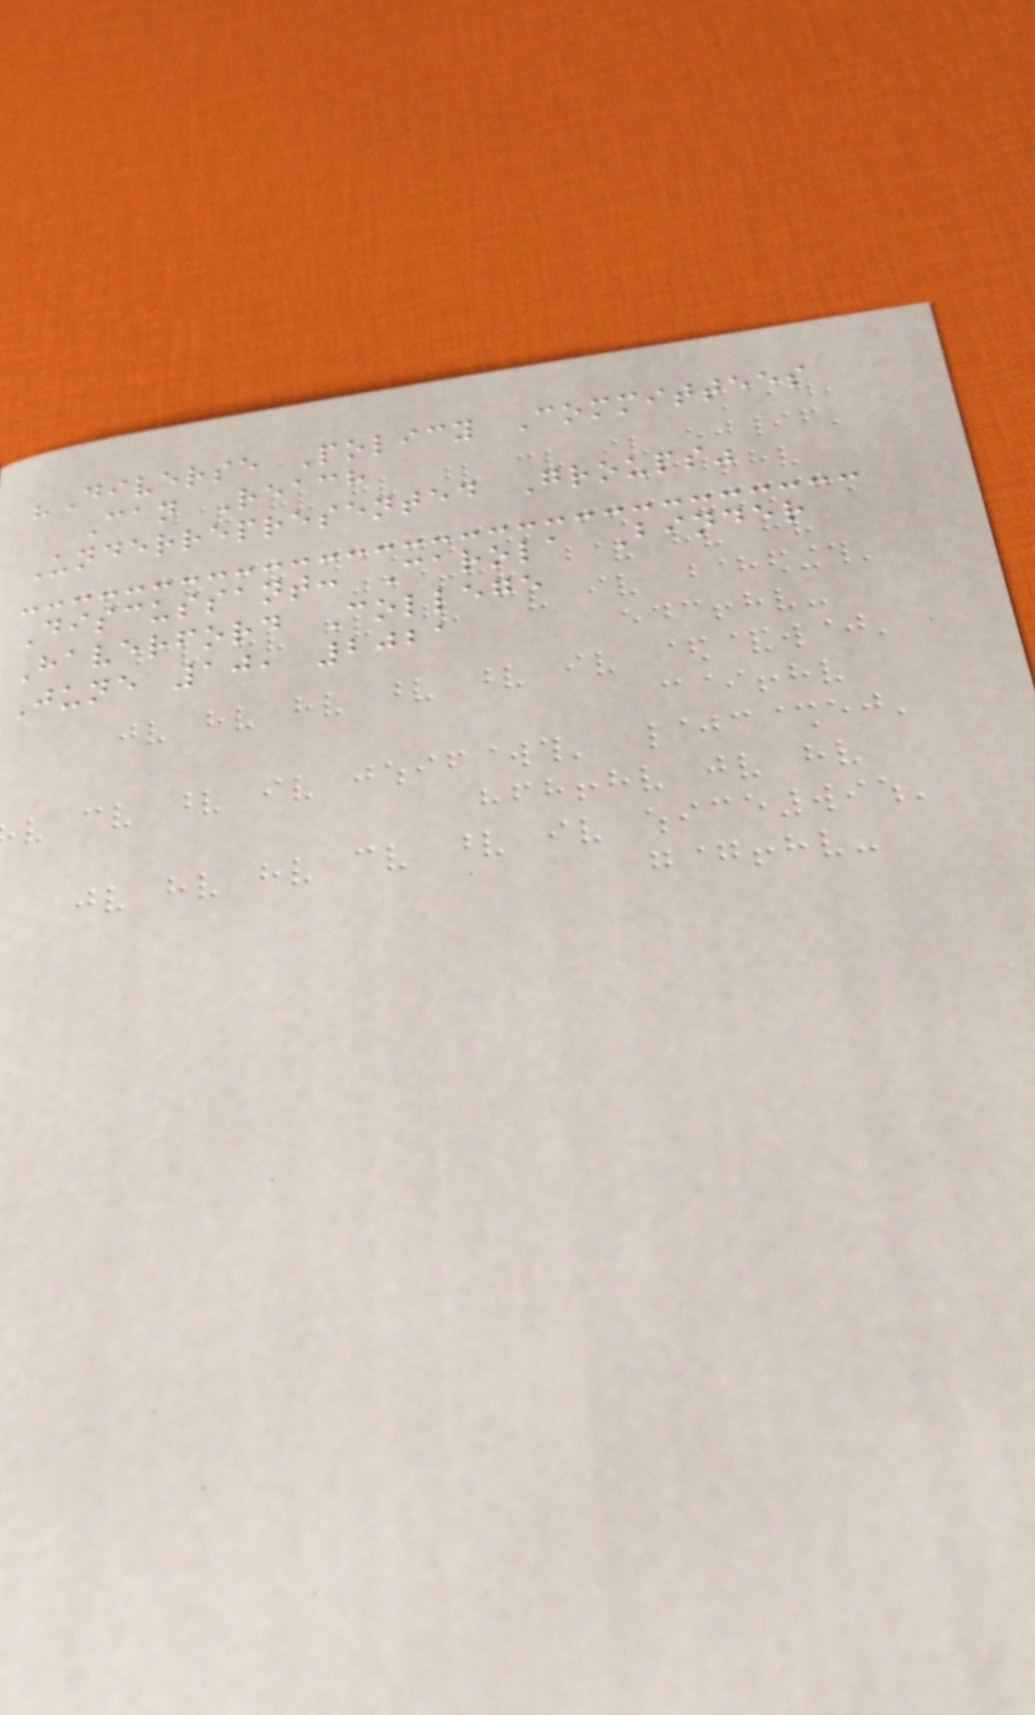"Diverse Policy Committees
Can Reach
Underrepresented Groups"
Discussant: Carola Binder
Haverford College
June 10, 2021
